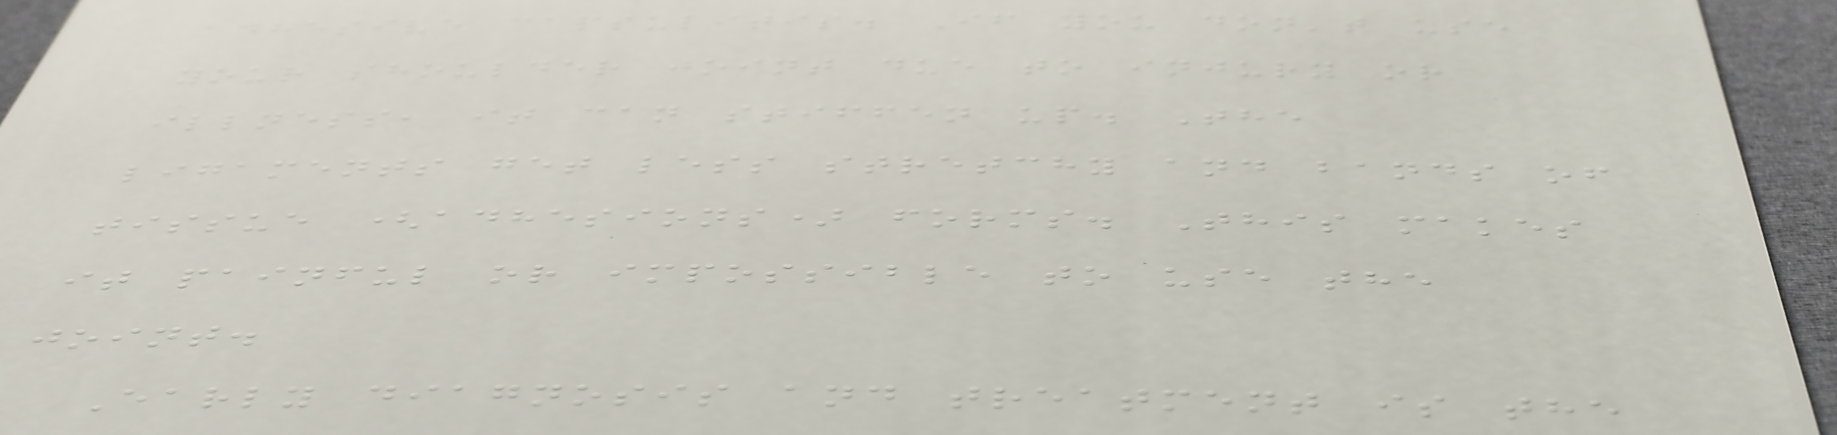adhesive capsulitis. If you don't use
your shoulder joint due to injury or
illness, it can stiffen up. The
ligaments get less stretchy and bands of
tissue (adhesions) forms. This makes
it painful or impossible to use the
joint.
Early diagnosis and treatment is the
